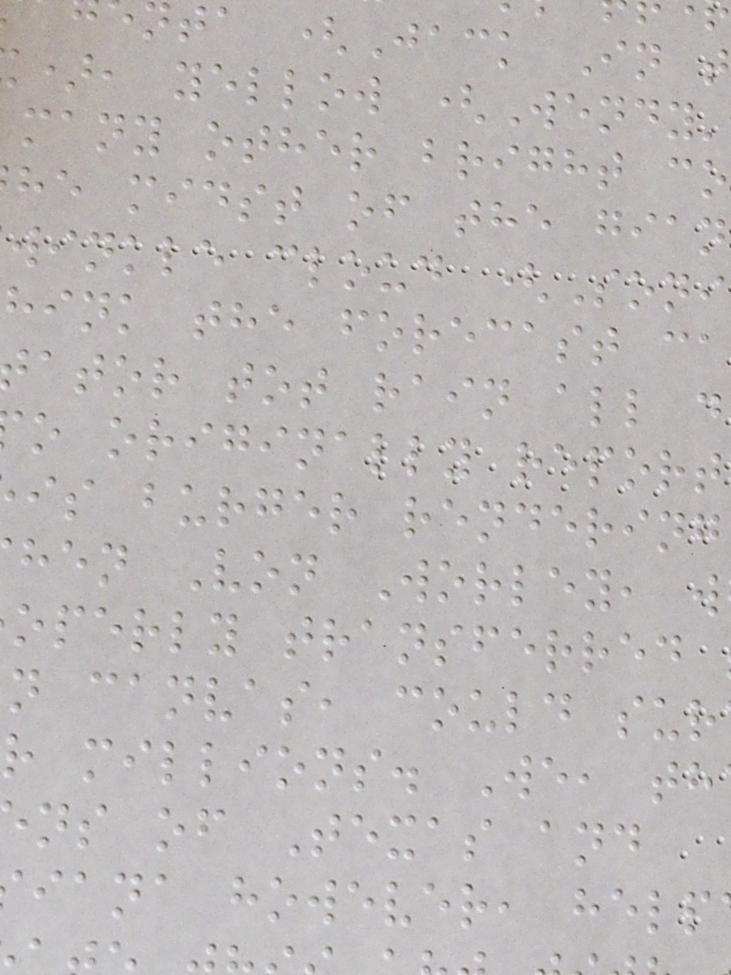ta (Jack In t
), yellow (Wendy'
many other bright co
he midst of the gian
winkle cloud (Soni
hink the forecast ca
ator tot rain all d
o originally report
is burger rendering
hen Von Worley, w
operly transferred
n canvas, could sur
r millions. We, th
ns of Texas and
iana however, help
